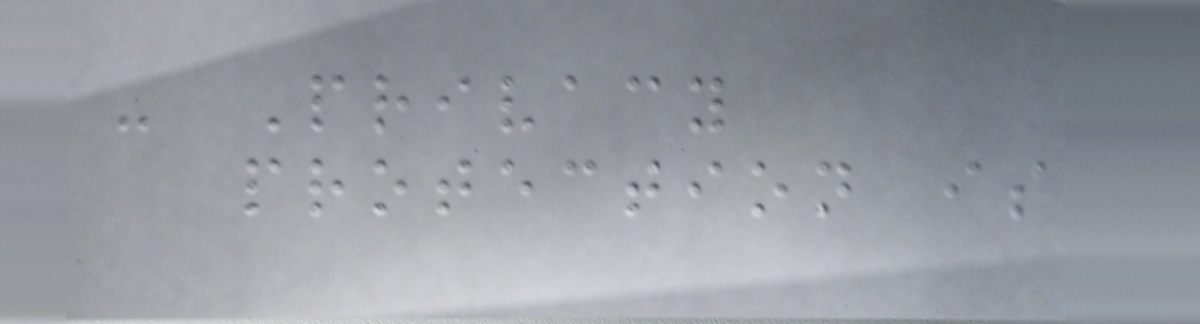- Privacy
protection is
